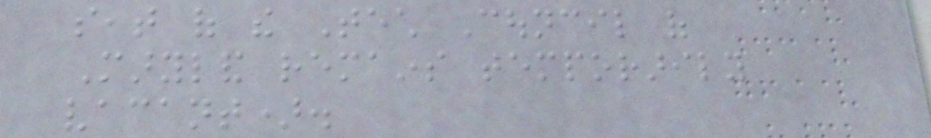seat of the Tech Council of
Maryland remains temporarily
vacant).
